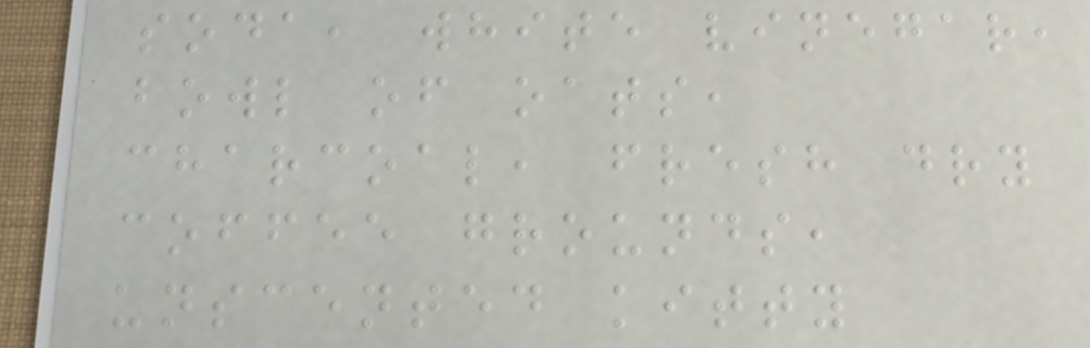soda, white vinegar,
bowl of oats,
charcoal, fresh dry
coffee grounds,
unscented kitty
